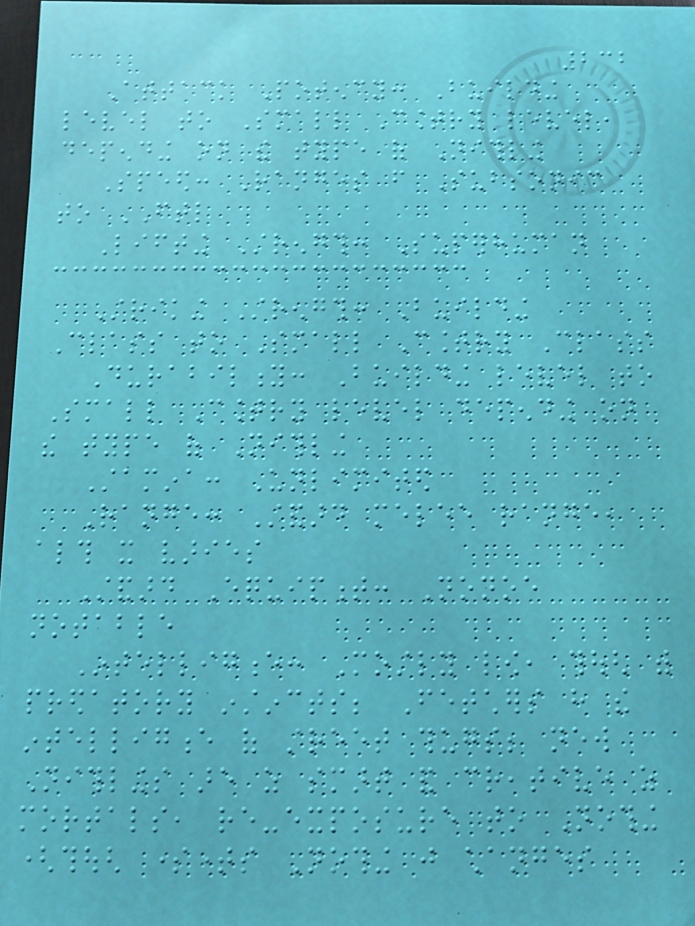232
Attack Potency: Building
level to Small Country level,
depending on the type of Nithling
Speed: Ranges from Subsonic
to FTL
Lifting Strength: Superhuman
Striking Strength: Building
Class to Small Country Class
Durability: Building level to
Small Country level depending on
the type of Nithling
Stamina: Unlimited
Range: Standard melee range,
although it varies
Standard Equipment: Nonoe
notable
Intelligence: Mostly low, though with
predatory instincts; Fetchers have the
intelligence of street thugs; new
Nithlings are as smart and creative as
mortals, re-exposure to Nothing
(though sometimes Nothing just changes
